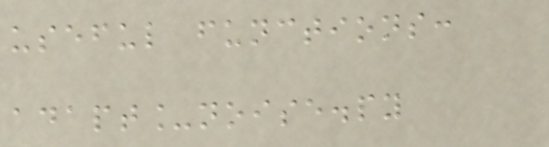useful functions:
adapt_noise.py
